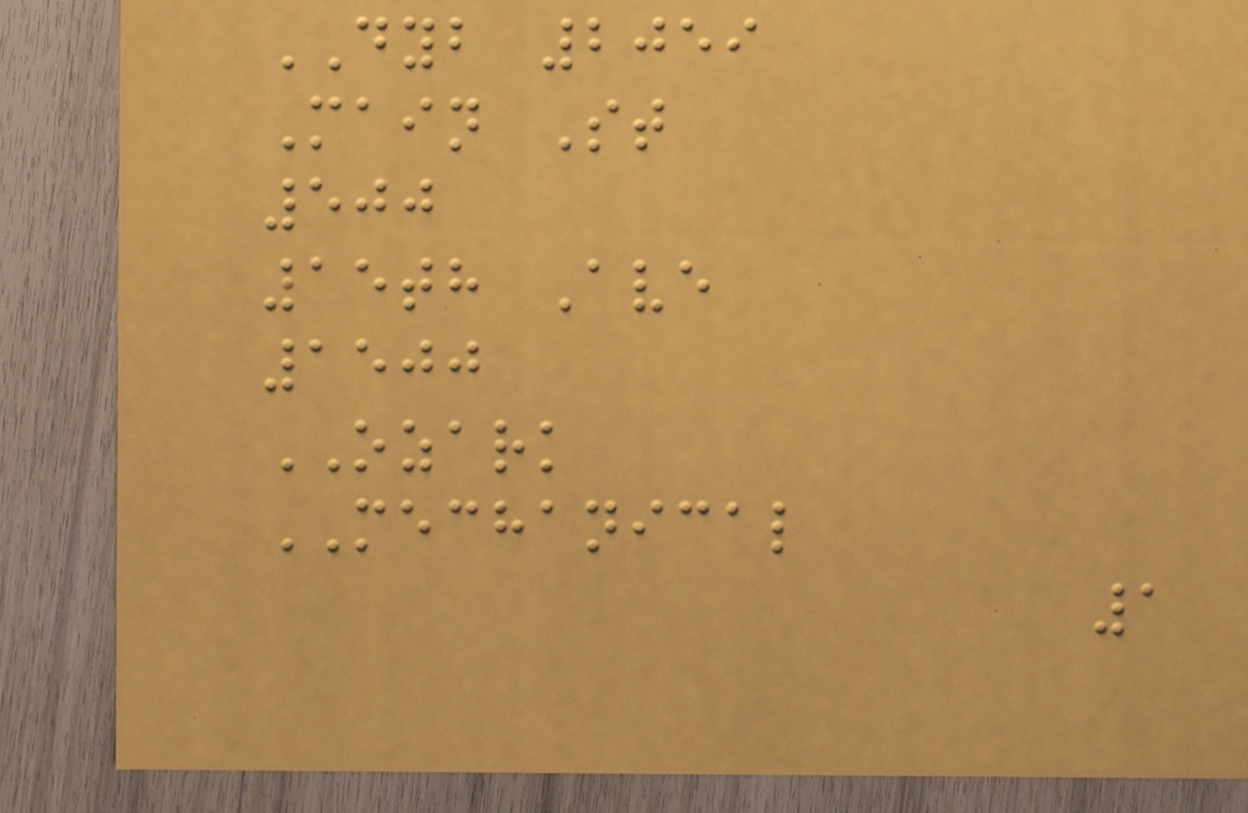DYB 2059
Main St
500
15th Ave
1500
OZARK
MECHANICAL
1
